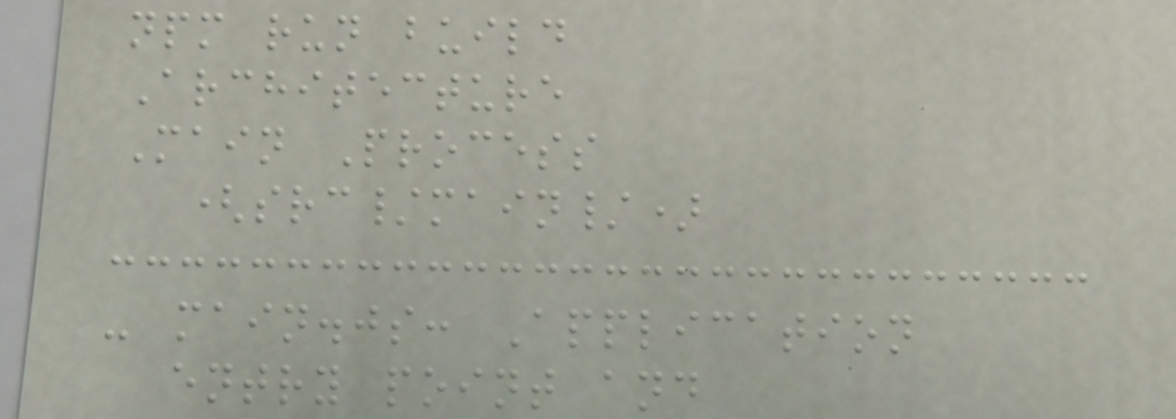npm run build
Architecture
Main Process
(src/main/)
- main.js: Application
entry point and
